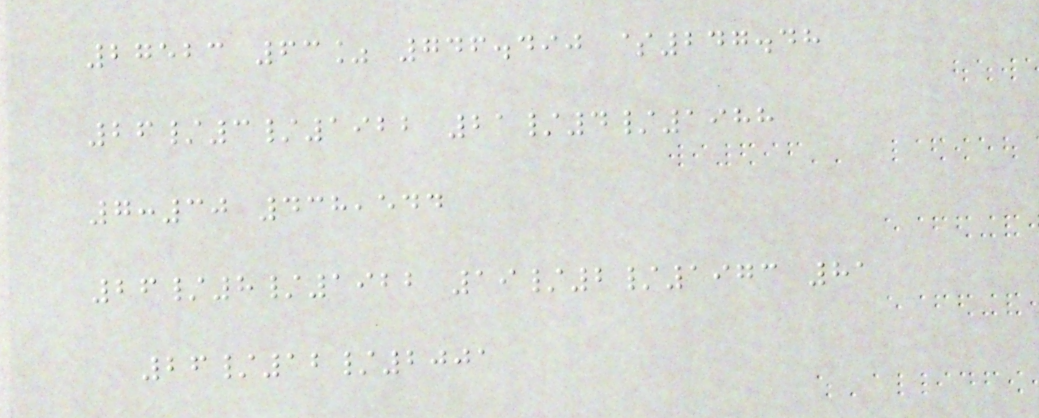27523 63% 746.490 $247.48
26/3/1922 21/4/1988
7:30 438,544
26/8/1922 19/2/1973 81
26/12/2001
